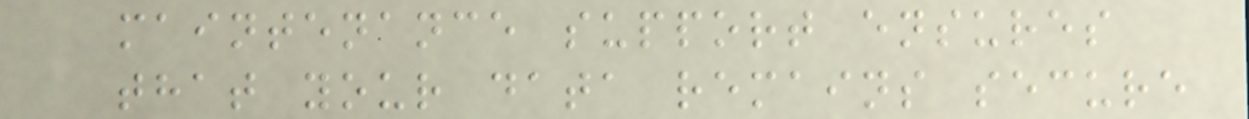maintenance support ensures
that your data remains secure
